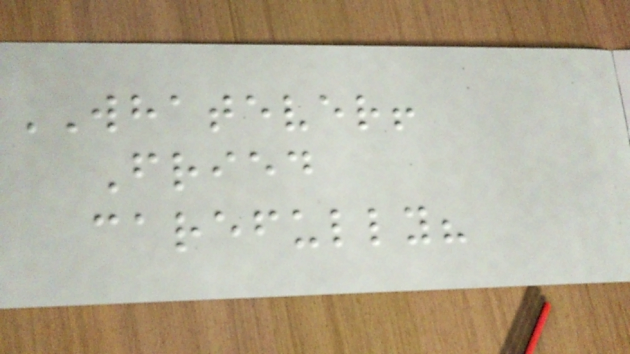WHATEVER!
Fried
carefully?
